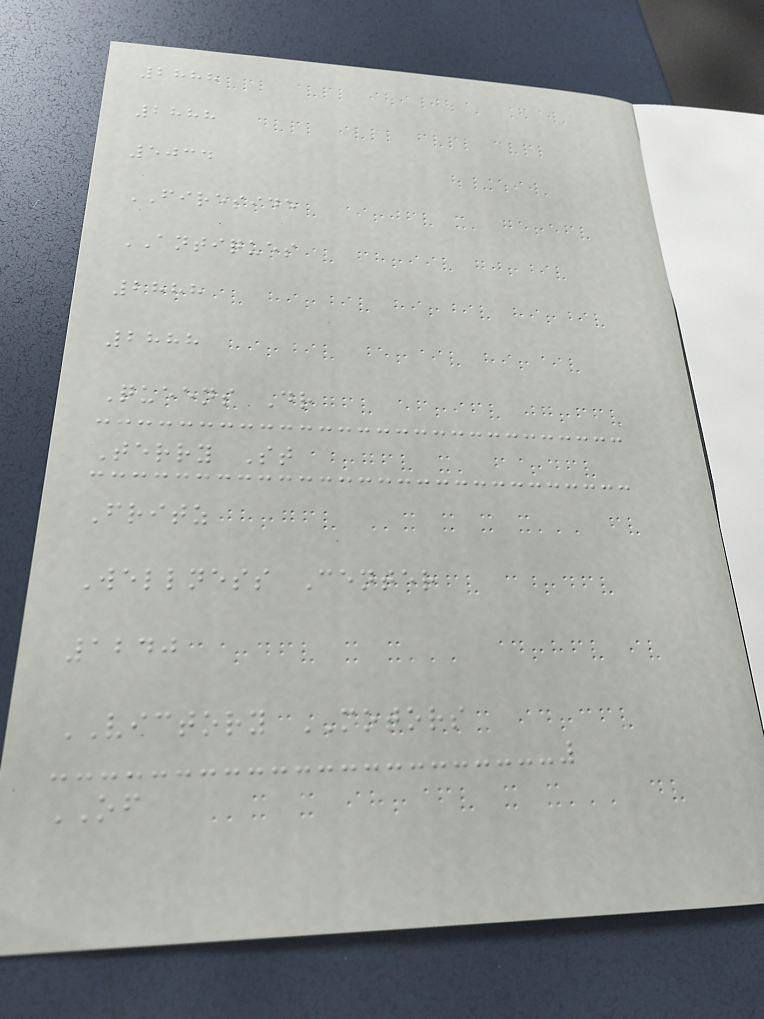2888
2888
5034
FIRESIDE
ANTIQUES
2888
2888
Queens Dr
Terry St
Fritz
Wellness Center
1240
VICTORY MOTORS
OF
